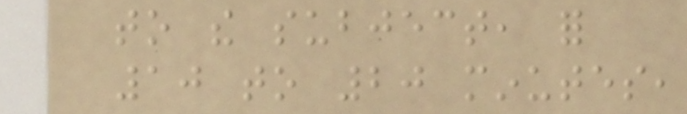to the subject, for
10 to 20 minutes,
